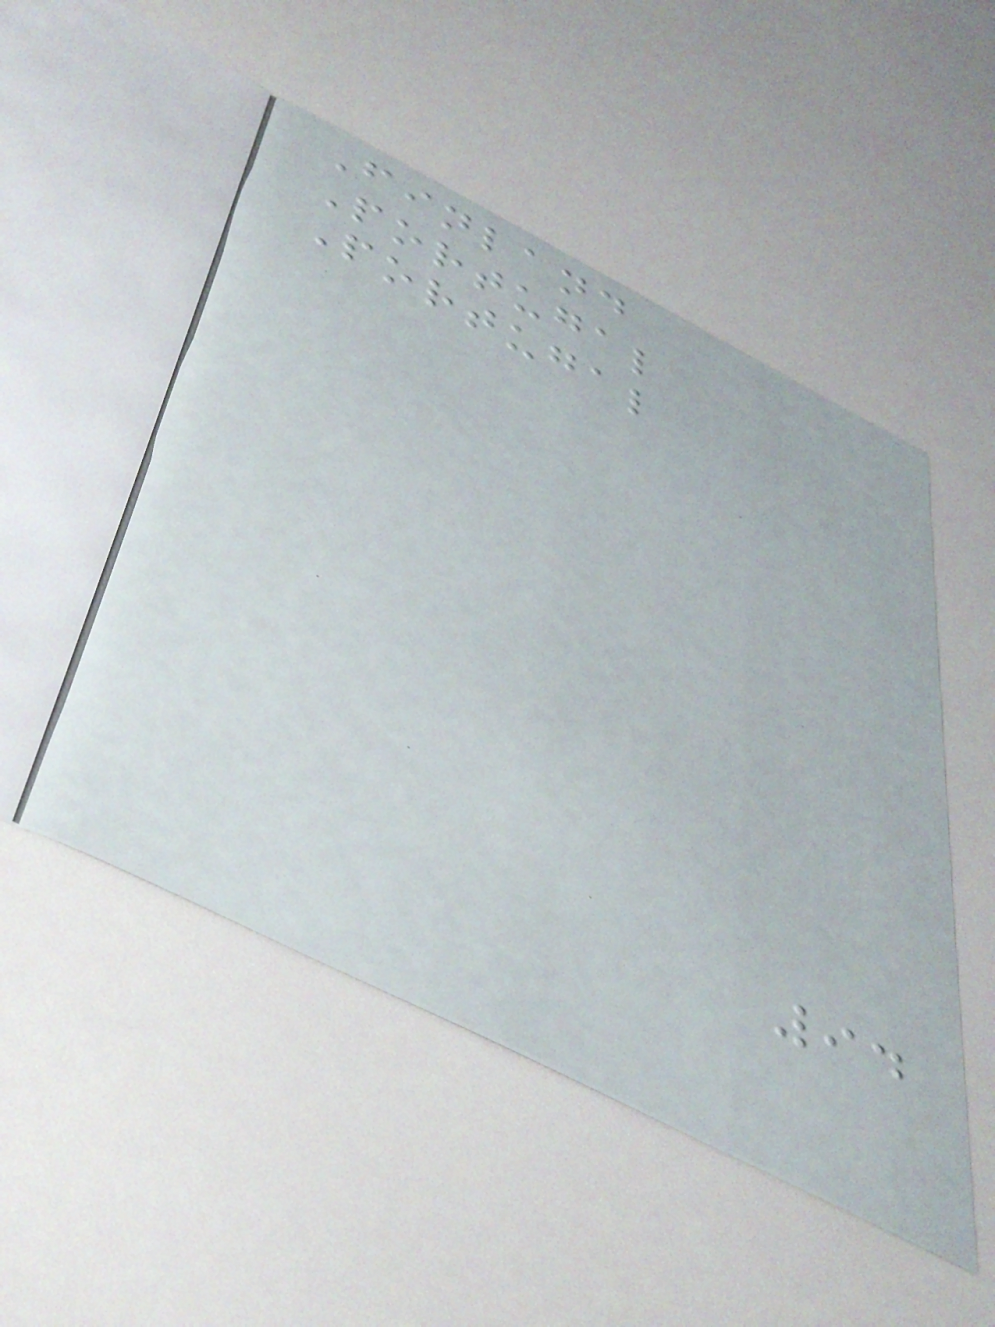Finland
Portugal
Portugal
94
